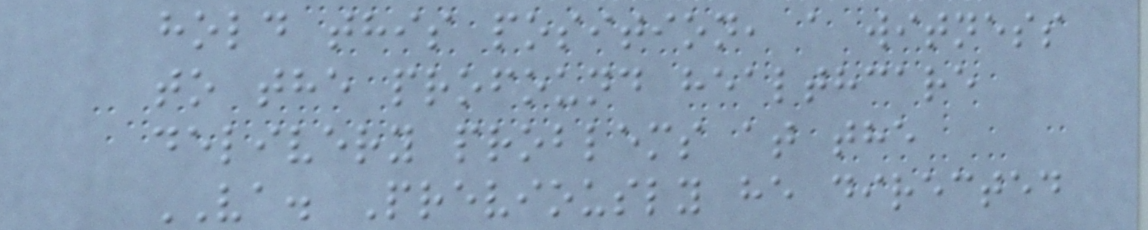hold this position, a witness
to the profound healthcare
delivery problems at the
VA. Previously he directed
